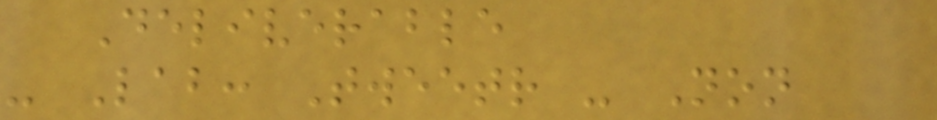Deliverable
- Lab: Tweetr - Non
